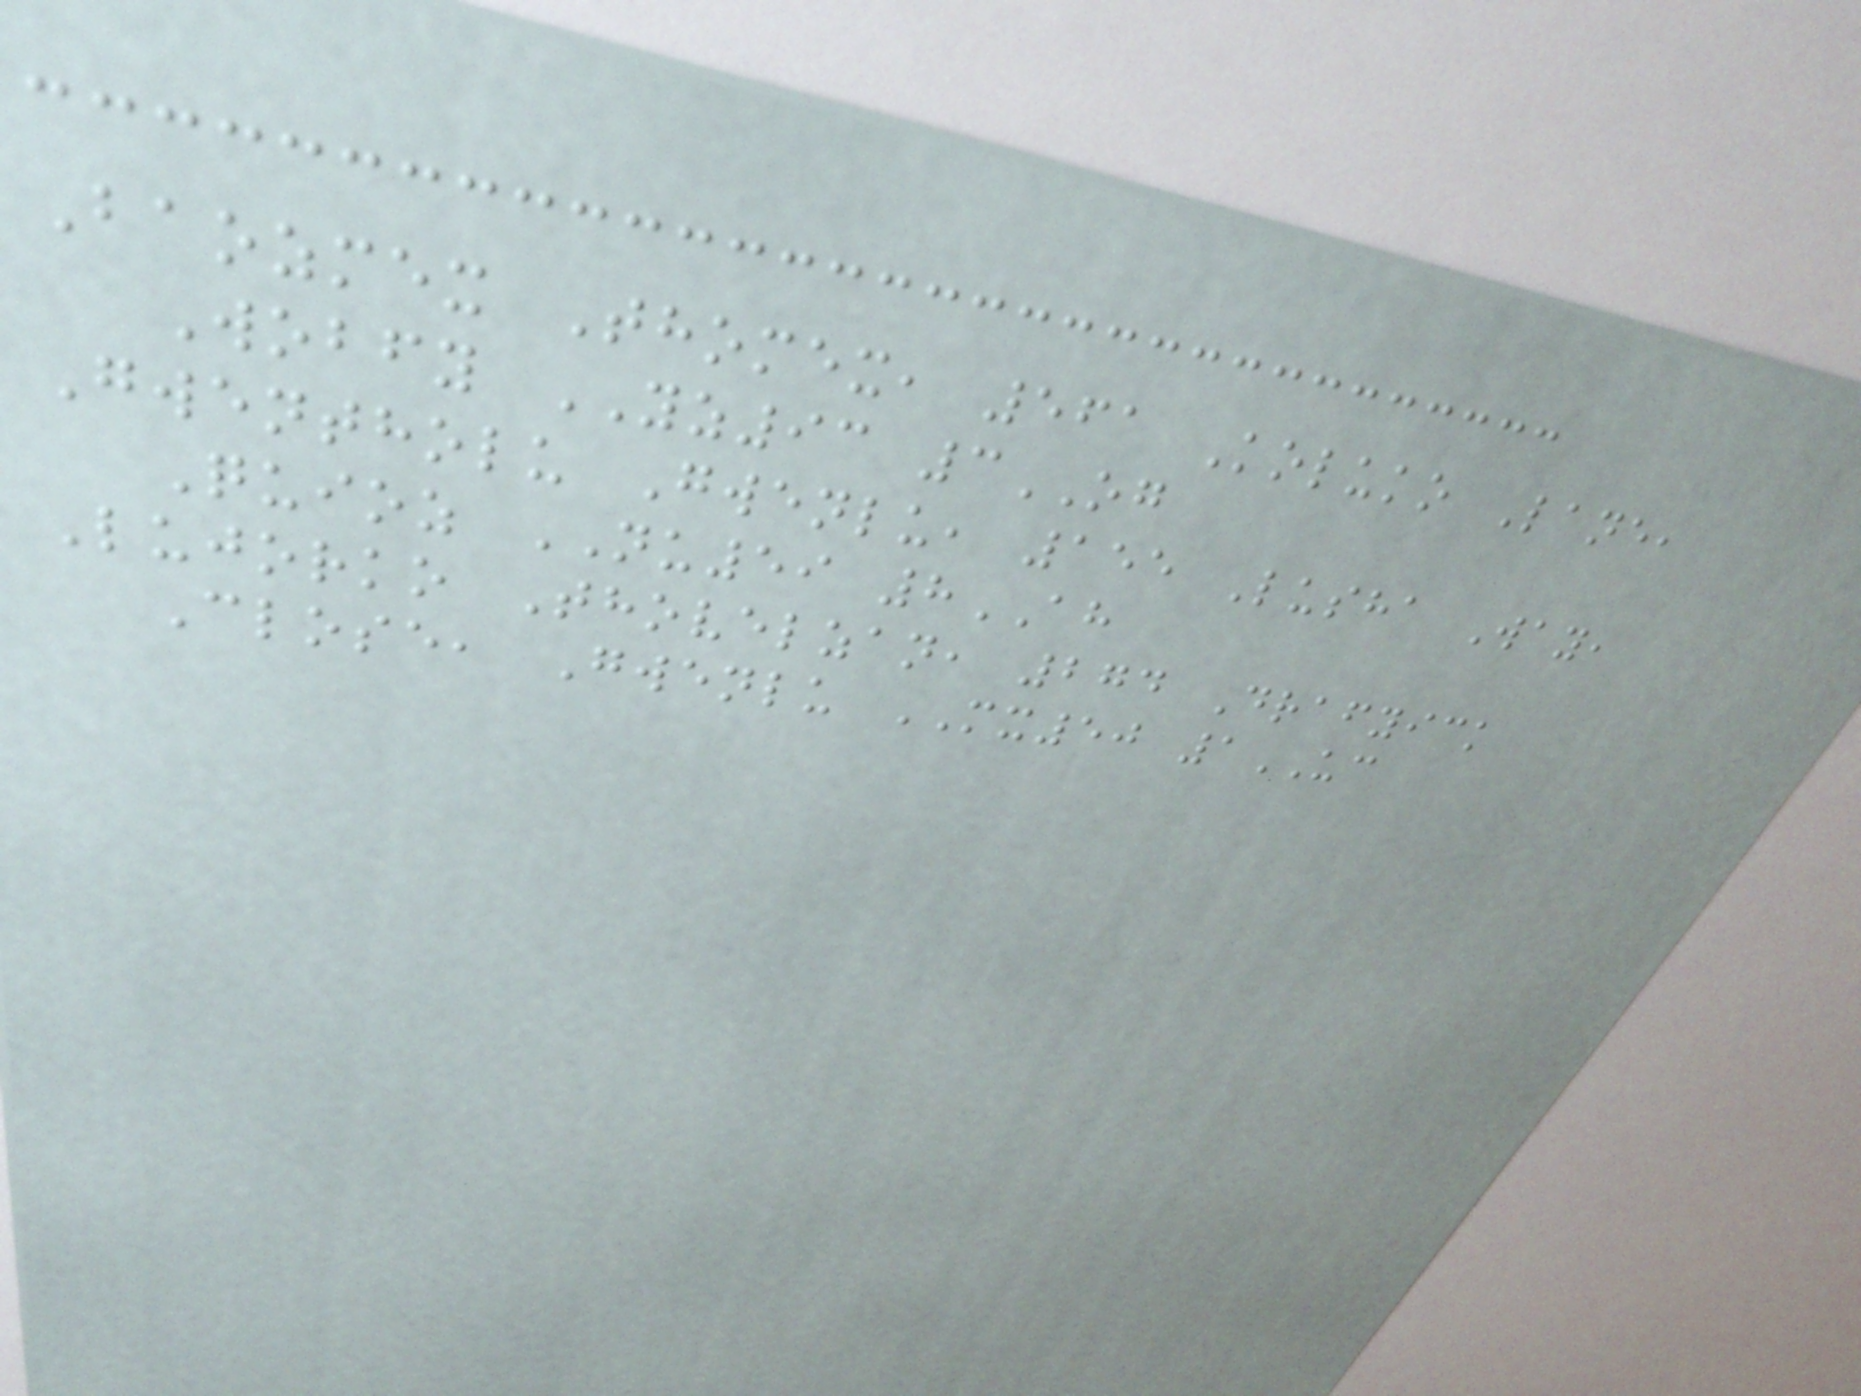Baozmex Thomex, 561 Koluko Lane,
Wobfy YZ93 3OG
Gwentholu Gwenlu, 155 Lusha Way,
Quioz NU59 8AH
Lujorko Thovelzan, 274 Drafyick
Close, Gwenlu MX50 1UC
